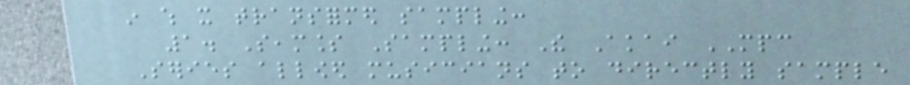in which it transformed sampling:
1. Seamless Sampling: The Akai MPC
Series allowed musicians to directly sample
